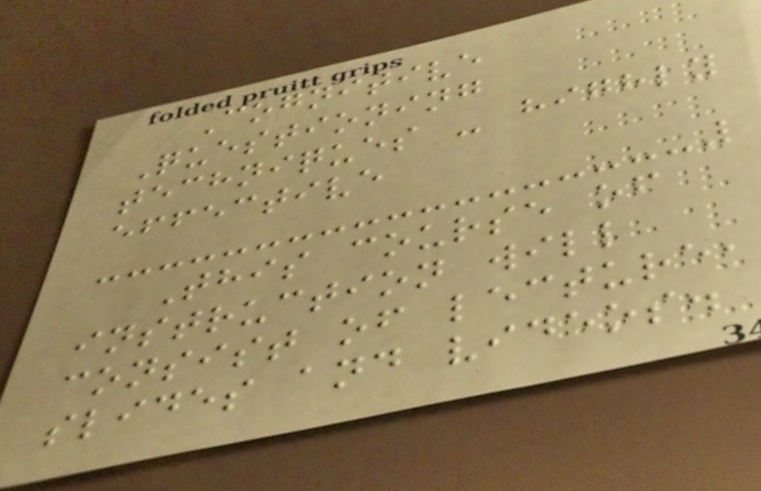Cognitive
Questioning
techniques - highly
effective
This course of
instruction will
consist of lecture,
slides and videos.
